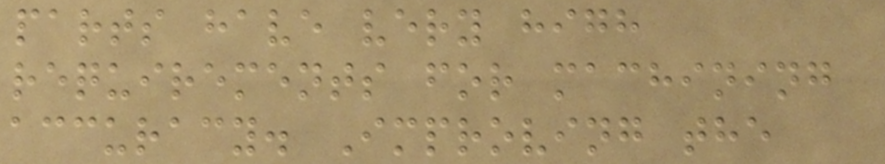parts have very high
requirements for machining
accuracy. Improving the
